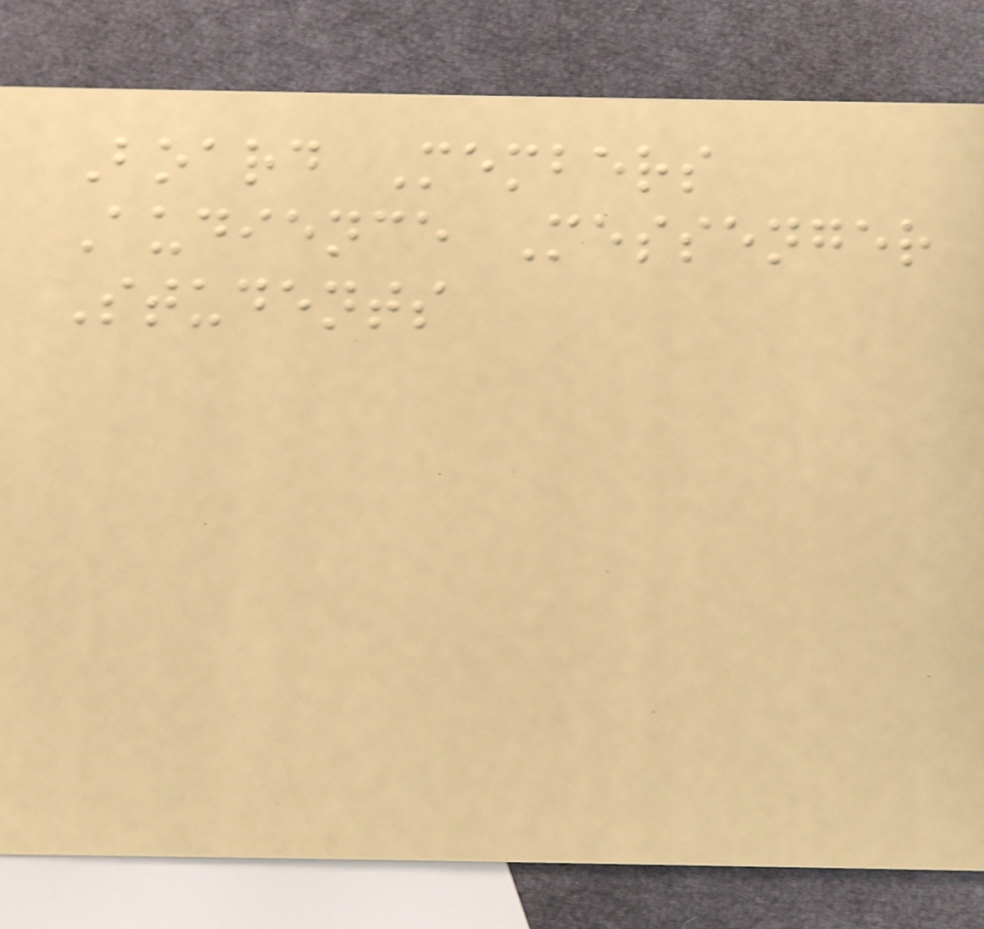Board Members
Audience Messenger
Students
